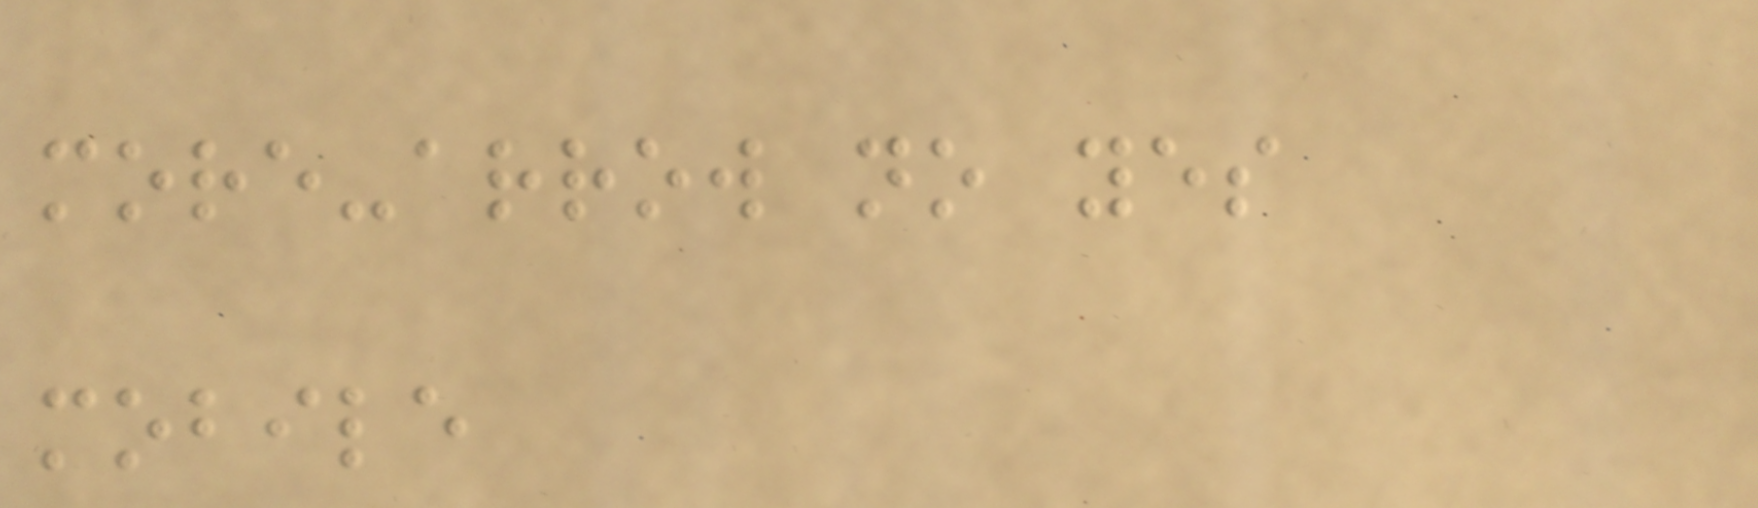more-arrow no yes
mobile
